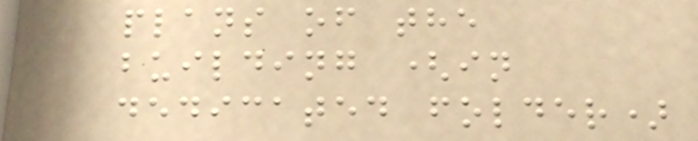plans of the
building (in
dedicated folder)
